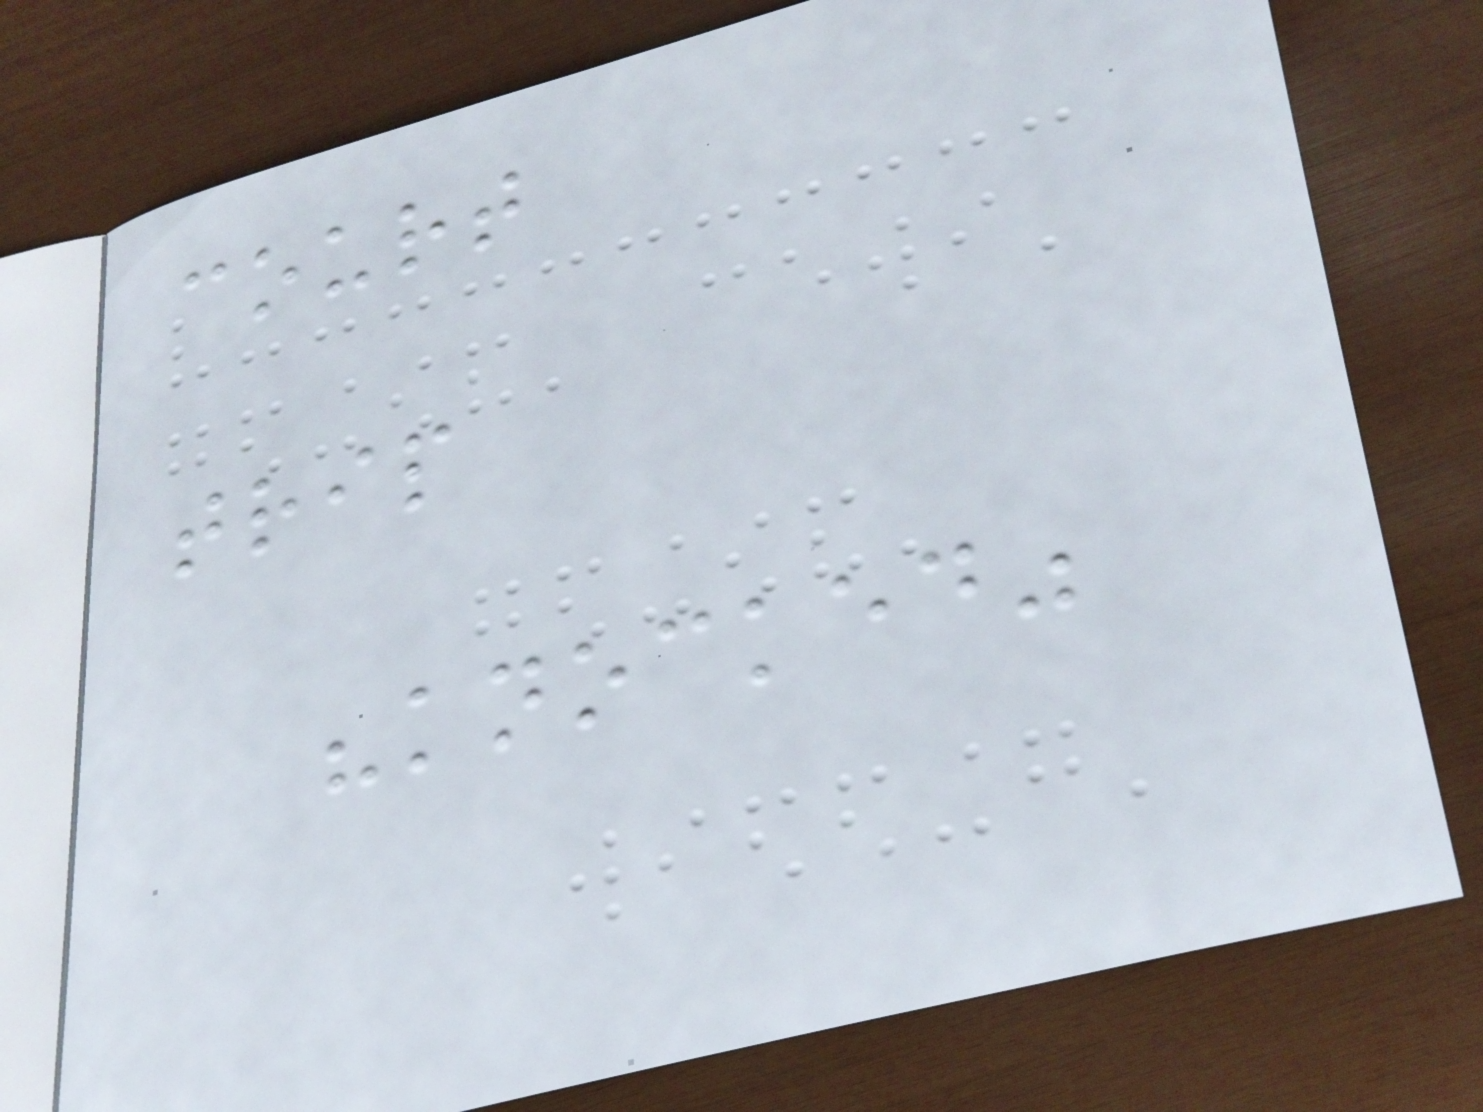court
trip
"knocked"
